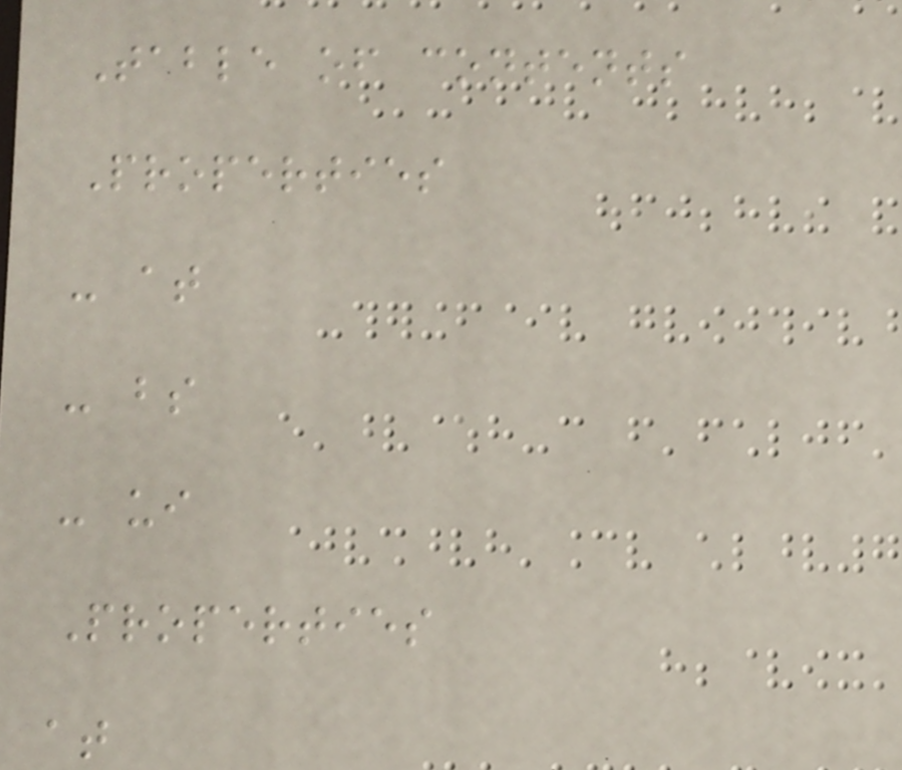Table of contents
Properties
- at
- bs
- ui
Properties
at
